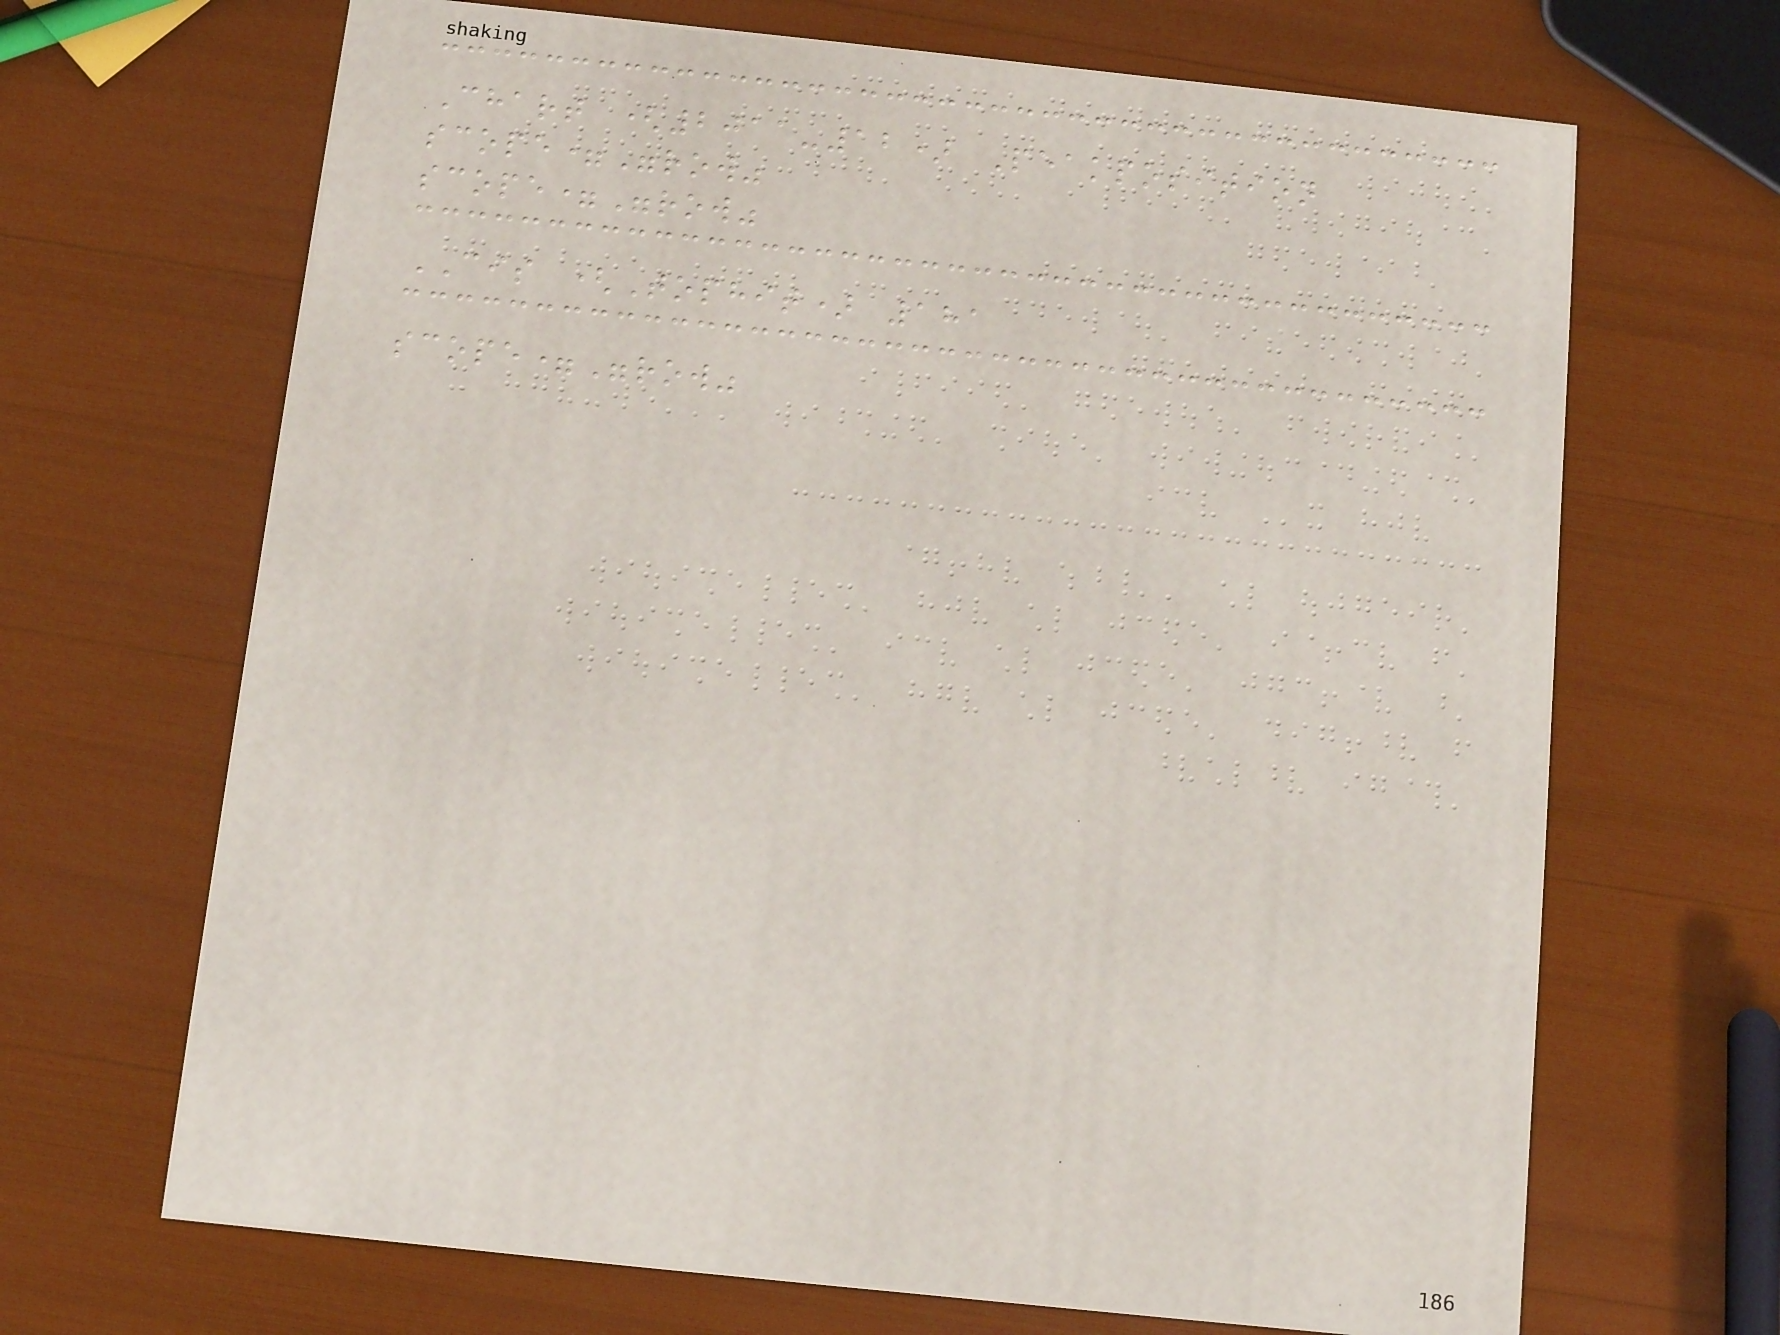Chart (2011-12) Peakposition
scope="row"
scope="row"
CIS (Tophit) 181
scope="row"
